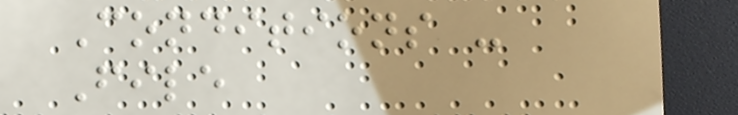Conditions -
File
